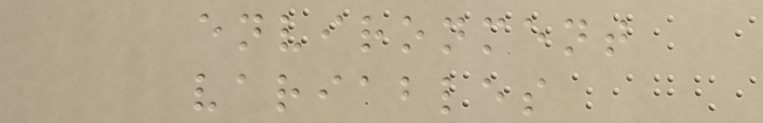environment
variables
